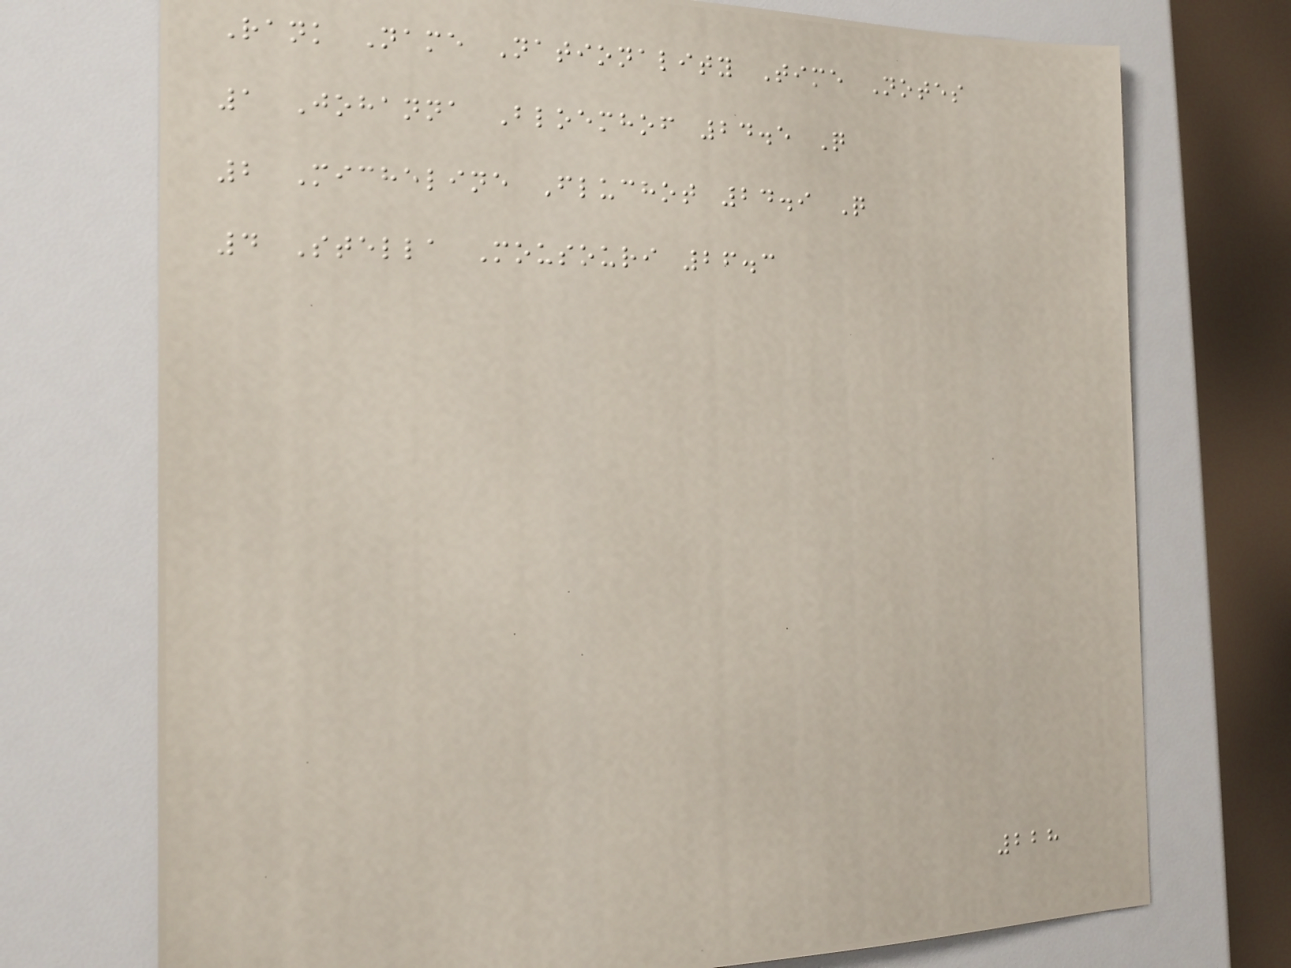Rank Name Nationality Time Notes
1 Johanna Bloemhof 24.5 Q
2 Micheline Fluchot 24.9 Q
4 Stella Mousouri 26.3
228
